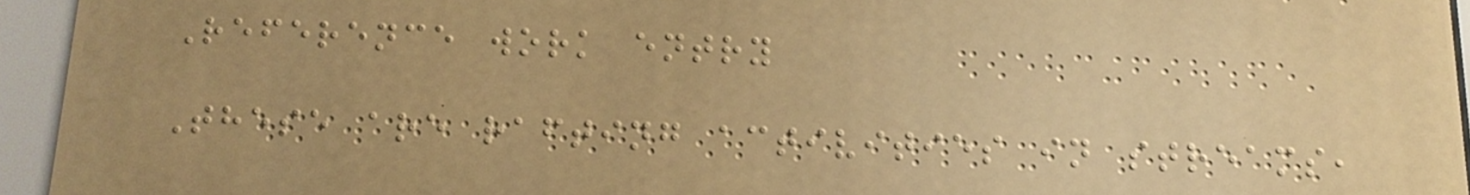Reference work entry
These are rafting activities in streams,
